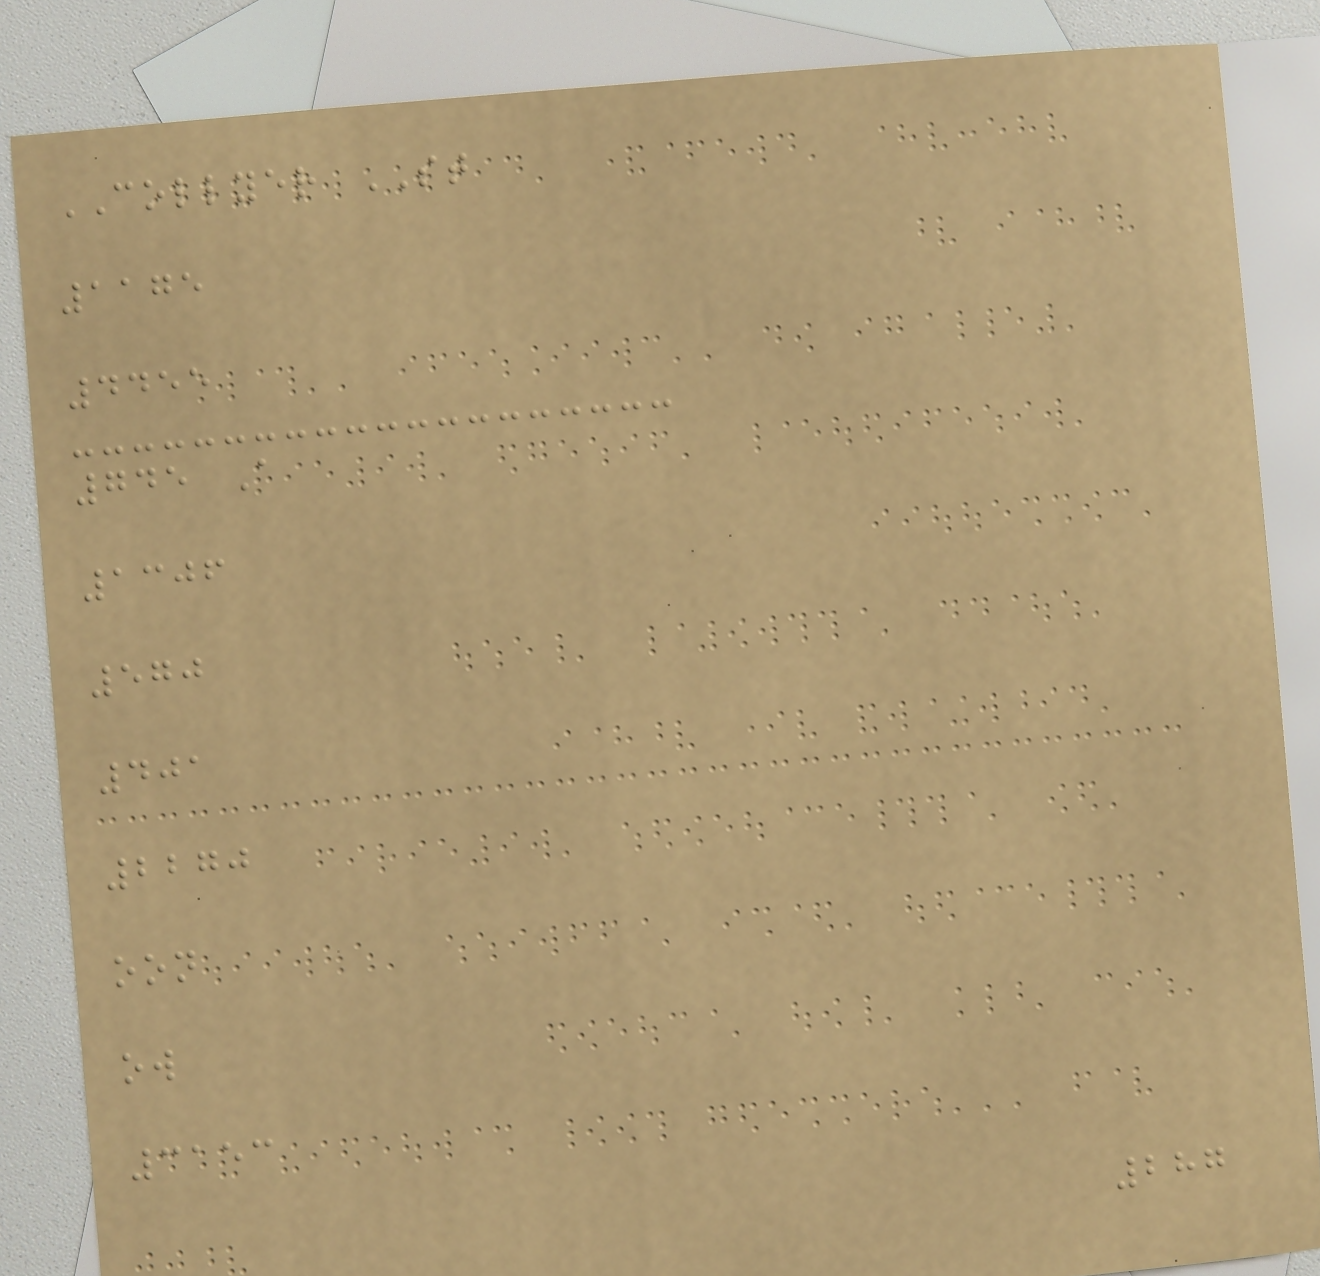COLLYER ST
1175
4455
745 A
1306
570
401
2270
oon
ow
3153
287
